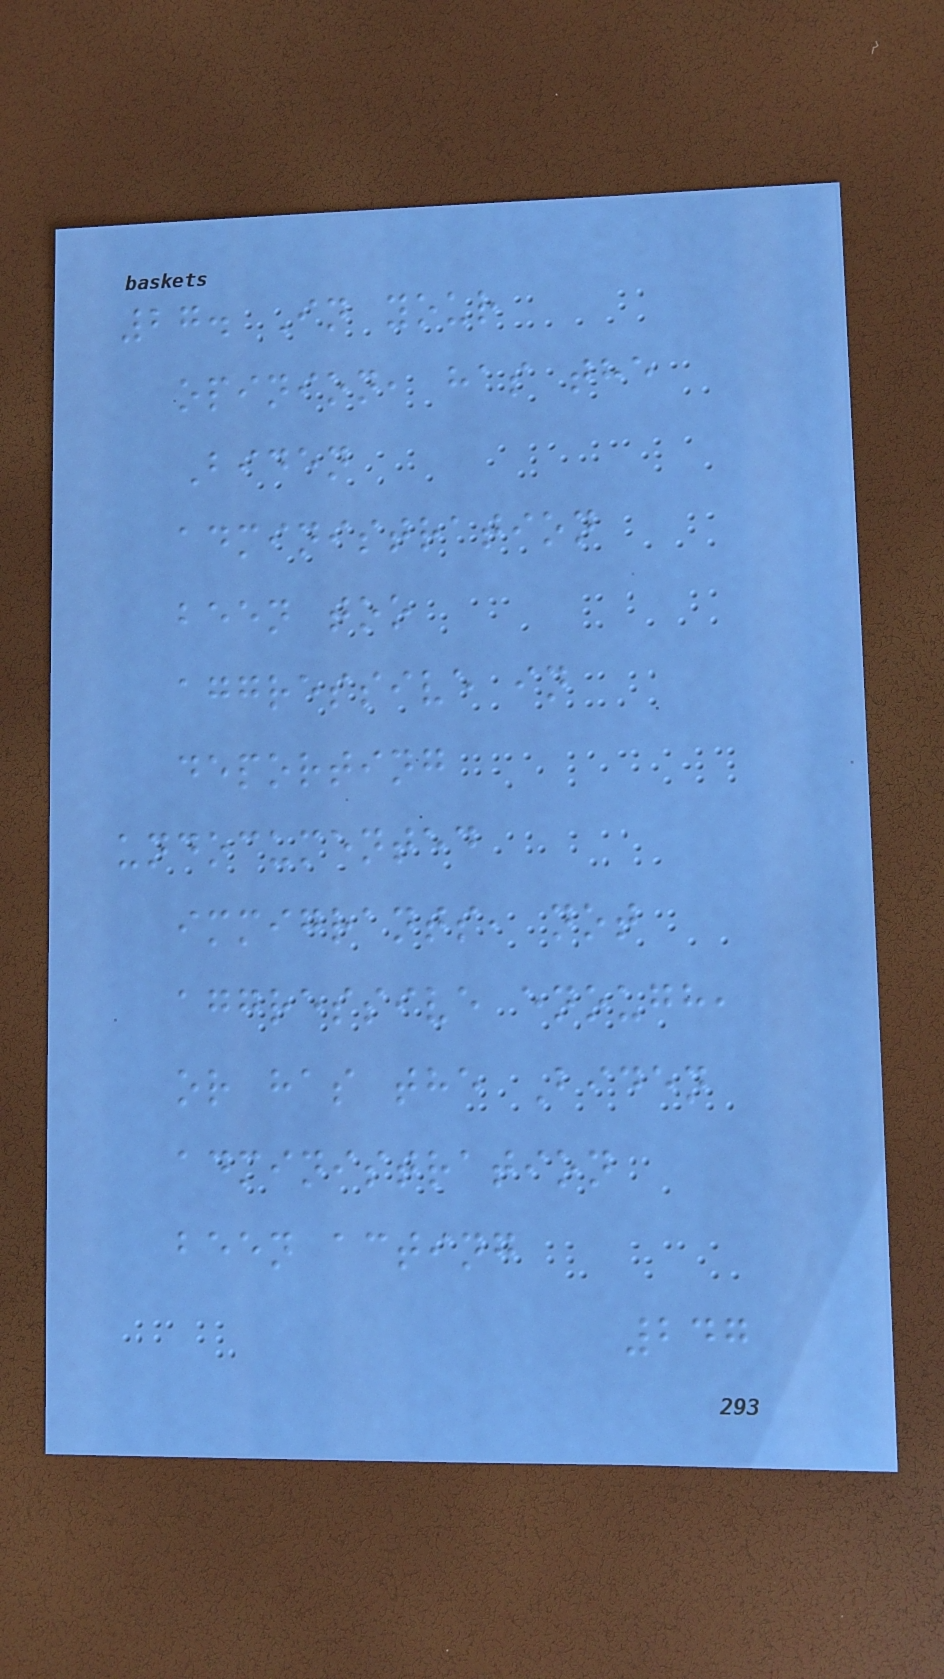27. In your
opinion, has the
Biden
administration
been too
aggressive in
deporting
undocumented
immigrants, not
aggressive enough,
or has the Biden
administration
been acting
247
